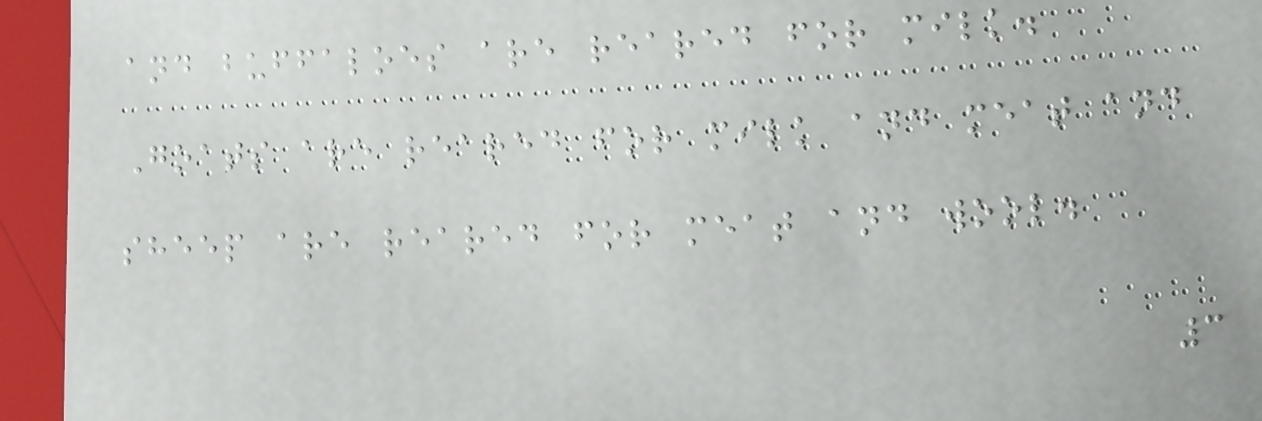and buffaloes are reared for milk.
Goats are reared for milk and meat and
sheep are reared for meat and wool.
3
